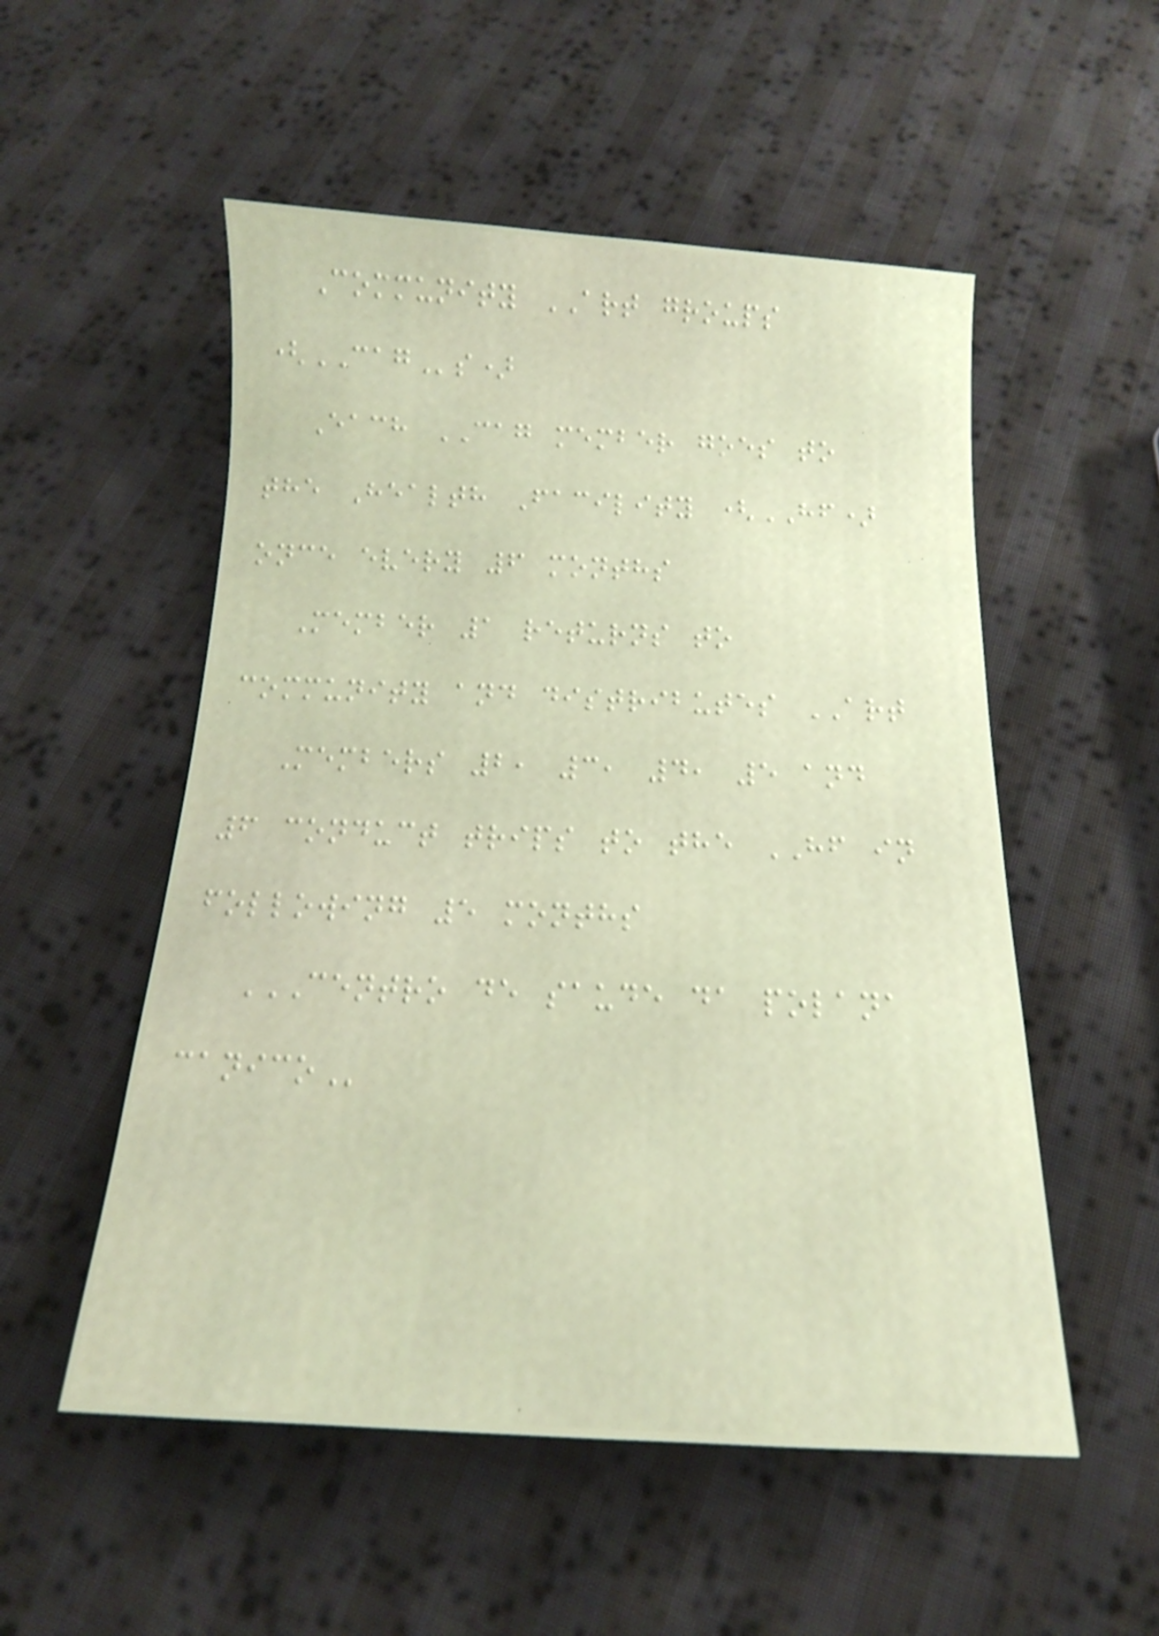Community ART groups
(CAGs)
Each CAG member goes to
the Health Facility (HF)
once every 6 months
Member 1 returns to
community and distributes ART
Members 2, 3, 4, 5 and
6 conduct trips to the HF in
following 5 months
CENTRO DE SAUDE DA POLANA
CANICO
